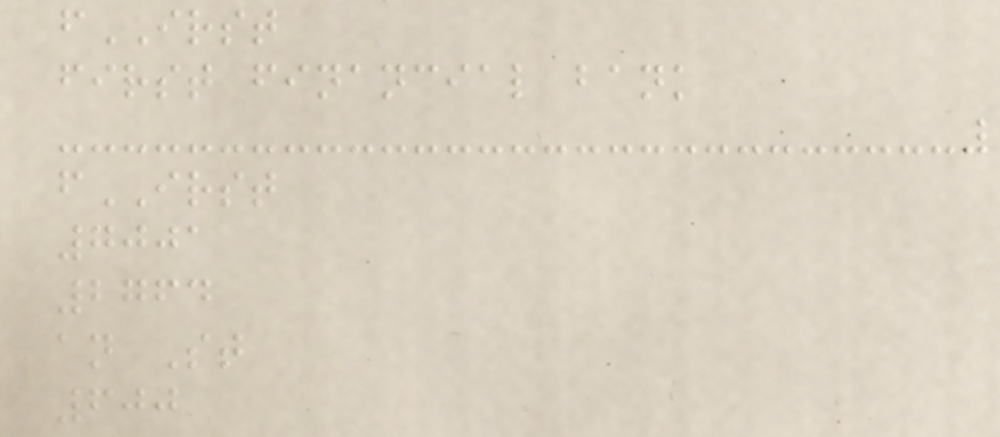fIRST
first financial bank
fIRST
7001
2764
an St
600
